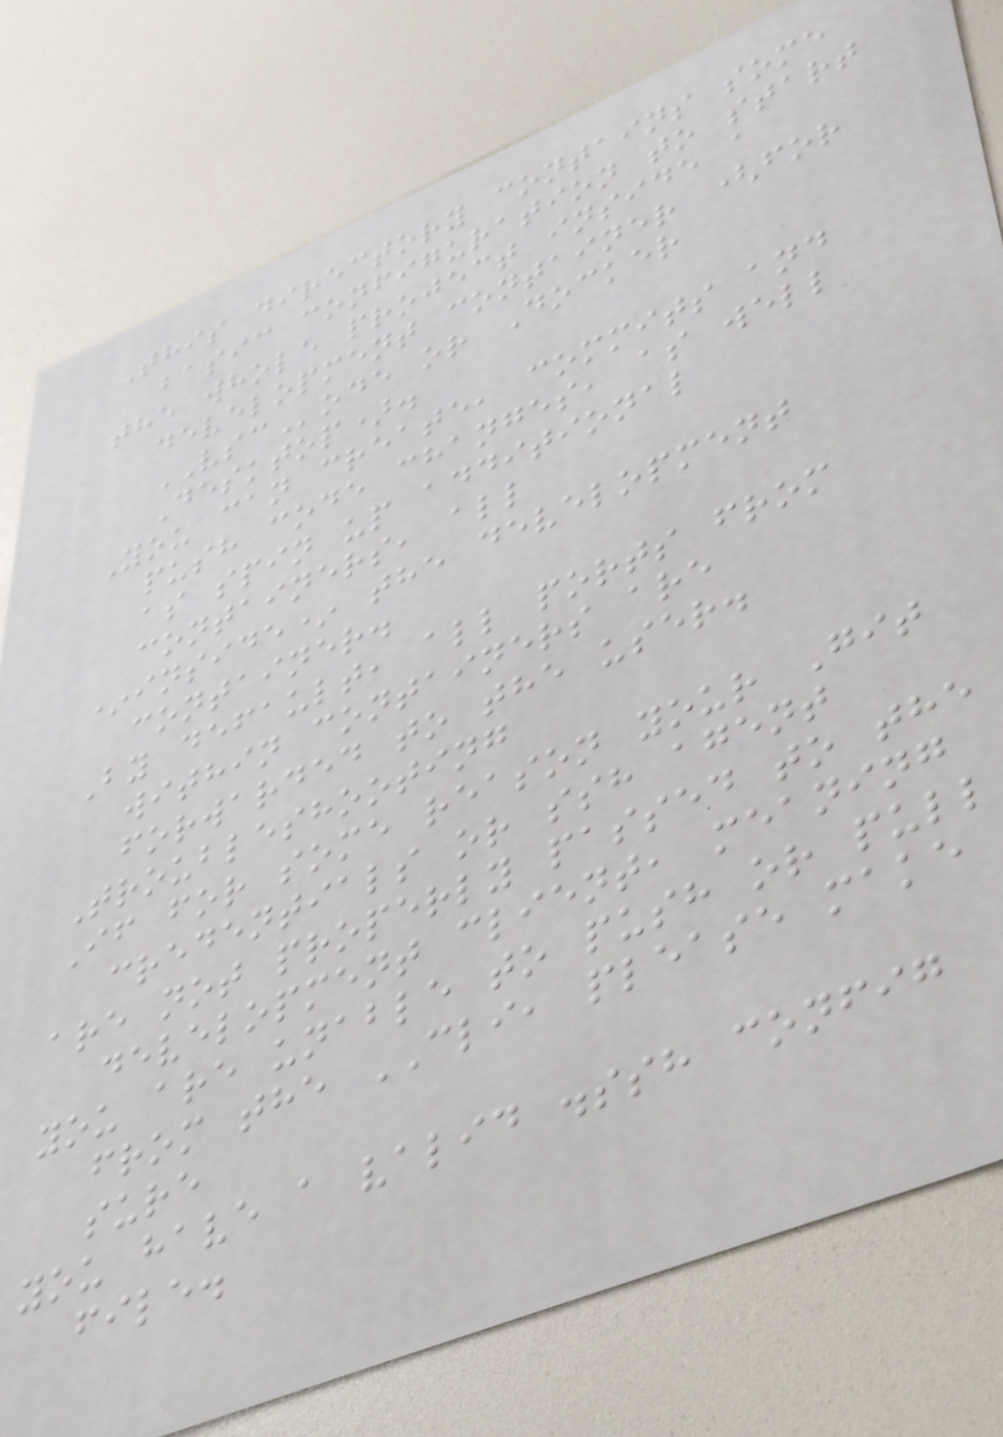This directory contains some
basic configuration to start
the whole project inside a
development container (for
VSCode or Docker
Desktop).
You can create, commits and
push code changes, as well
as spin up additional
containers, all
*inside* the development
container.
By default, all ports from
within containers are
forwarded to the user.
Troubleshooting
If for some reason your Git
credentials or ssh agent
are not properly passed to the
development client, meaning
you are unable to push or pull
from the CLI, please make
sure
you have a valid .ssh config
file.
